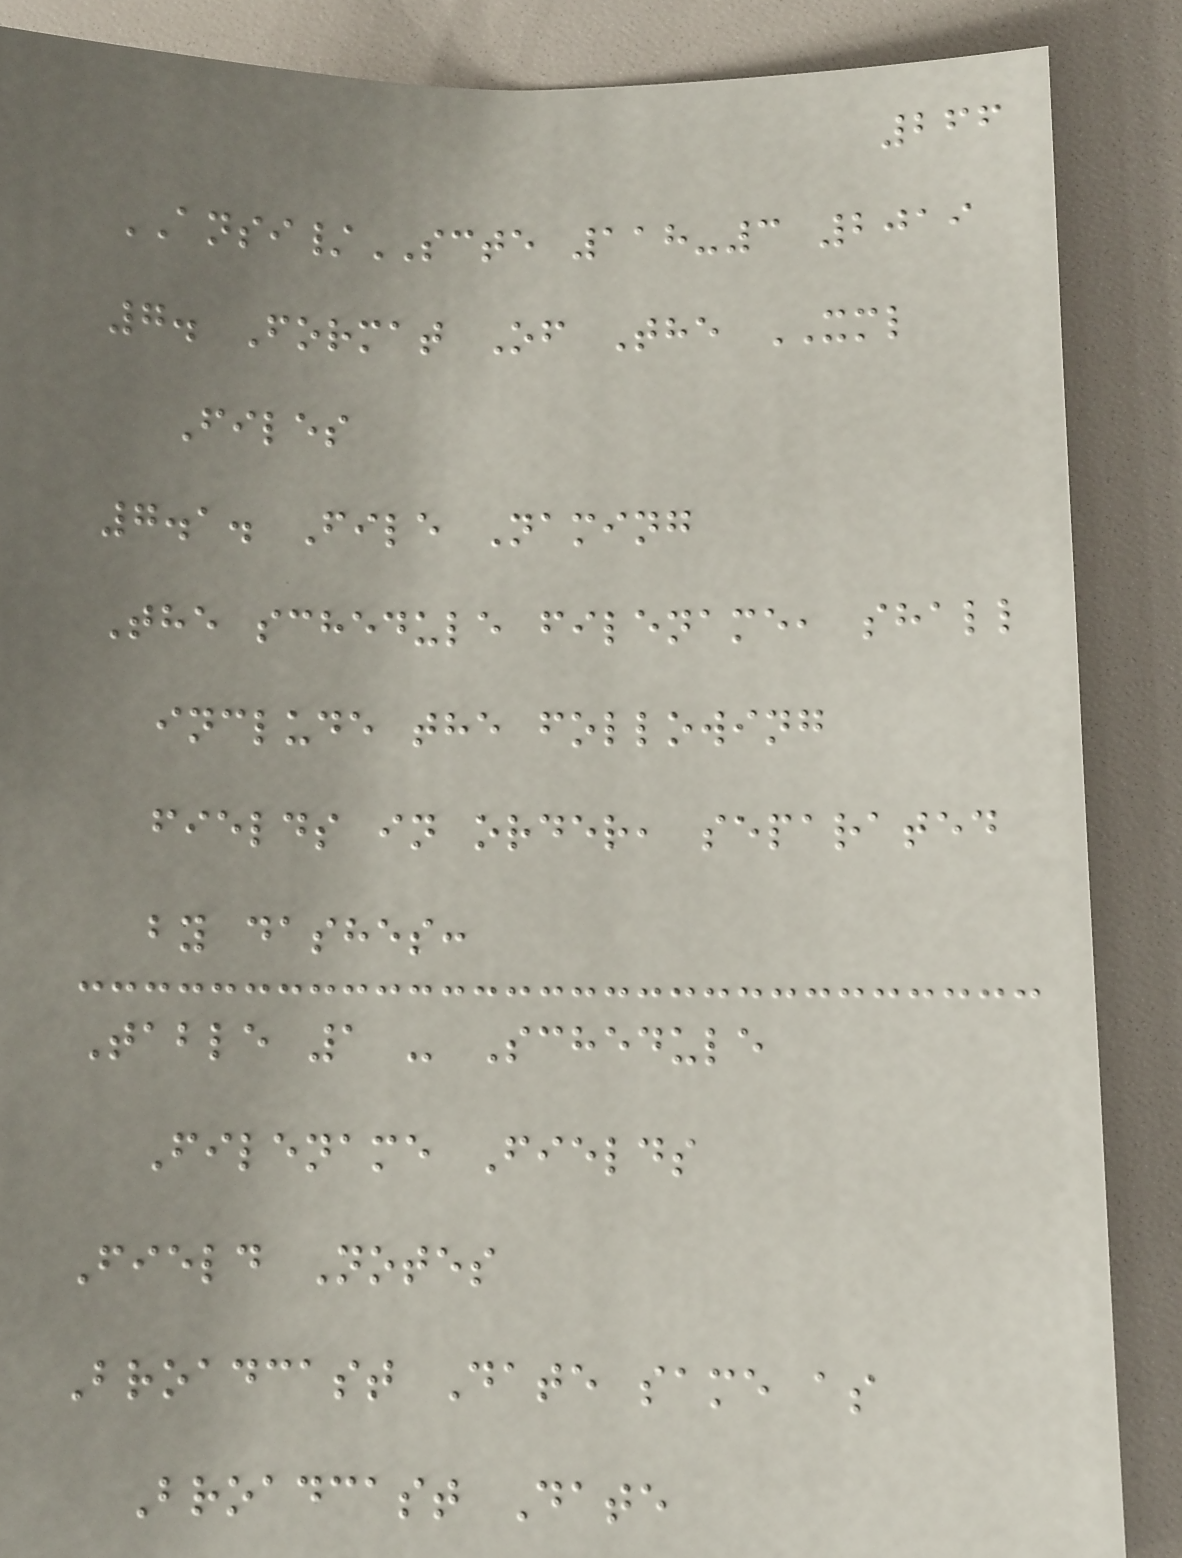266
ANSI/SCTE 118-3 2019
7. Format Of The XML
Files
7.1. File Naming
The schedule filename, shall
include the following
fields in order, separated
by dashes:
Table 1 - Schedule
Filename Fields
Field Notes
Broadcast Date same as
Broadcast Date
